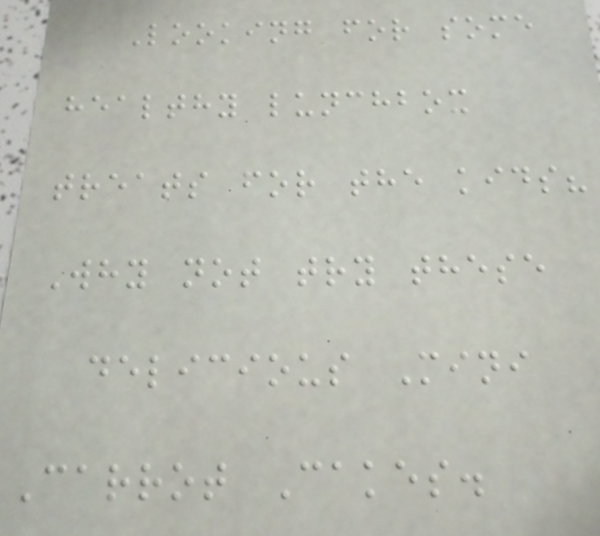Looking for some
healthy lunchbox
treats for the kids?
Why not try these
delicious Mini
Carrot Cakes.
